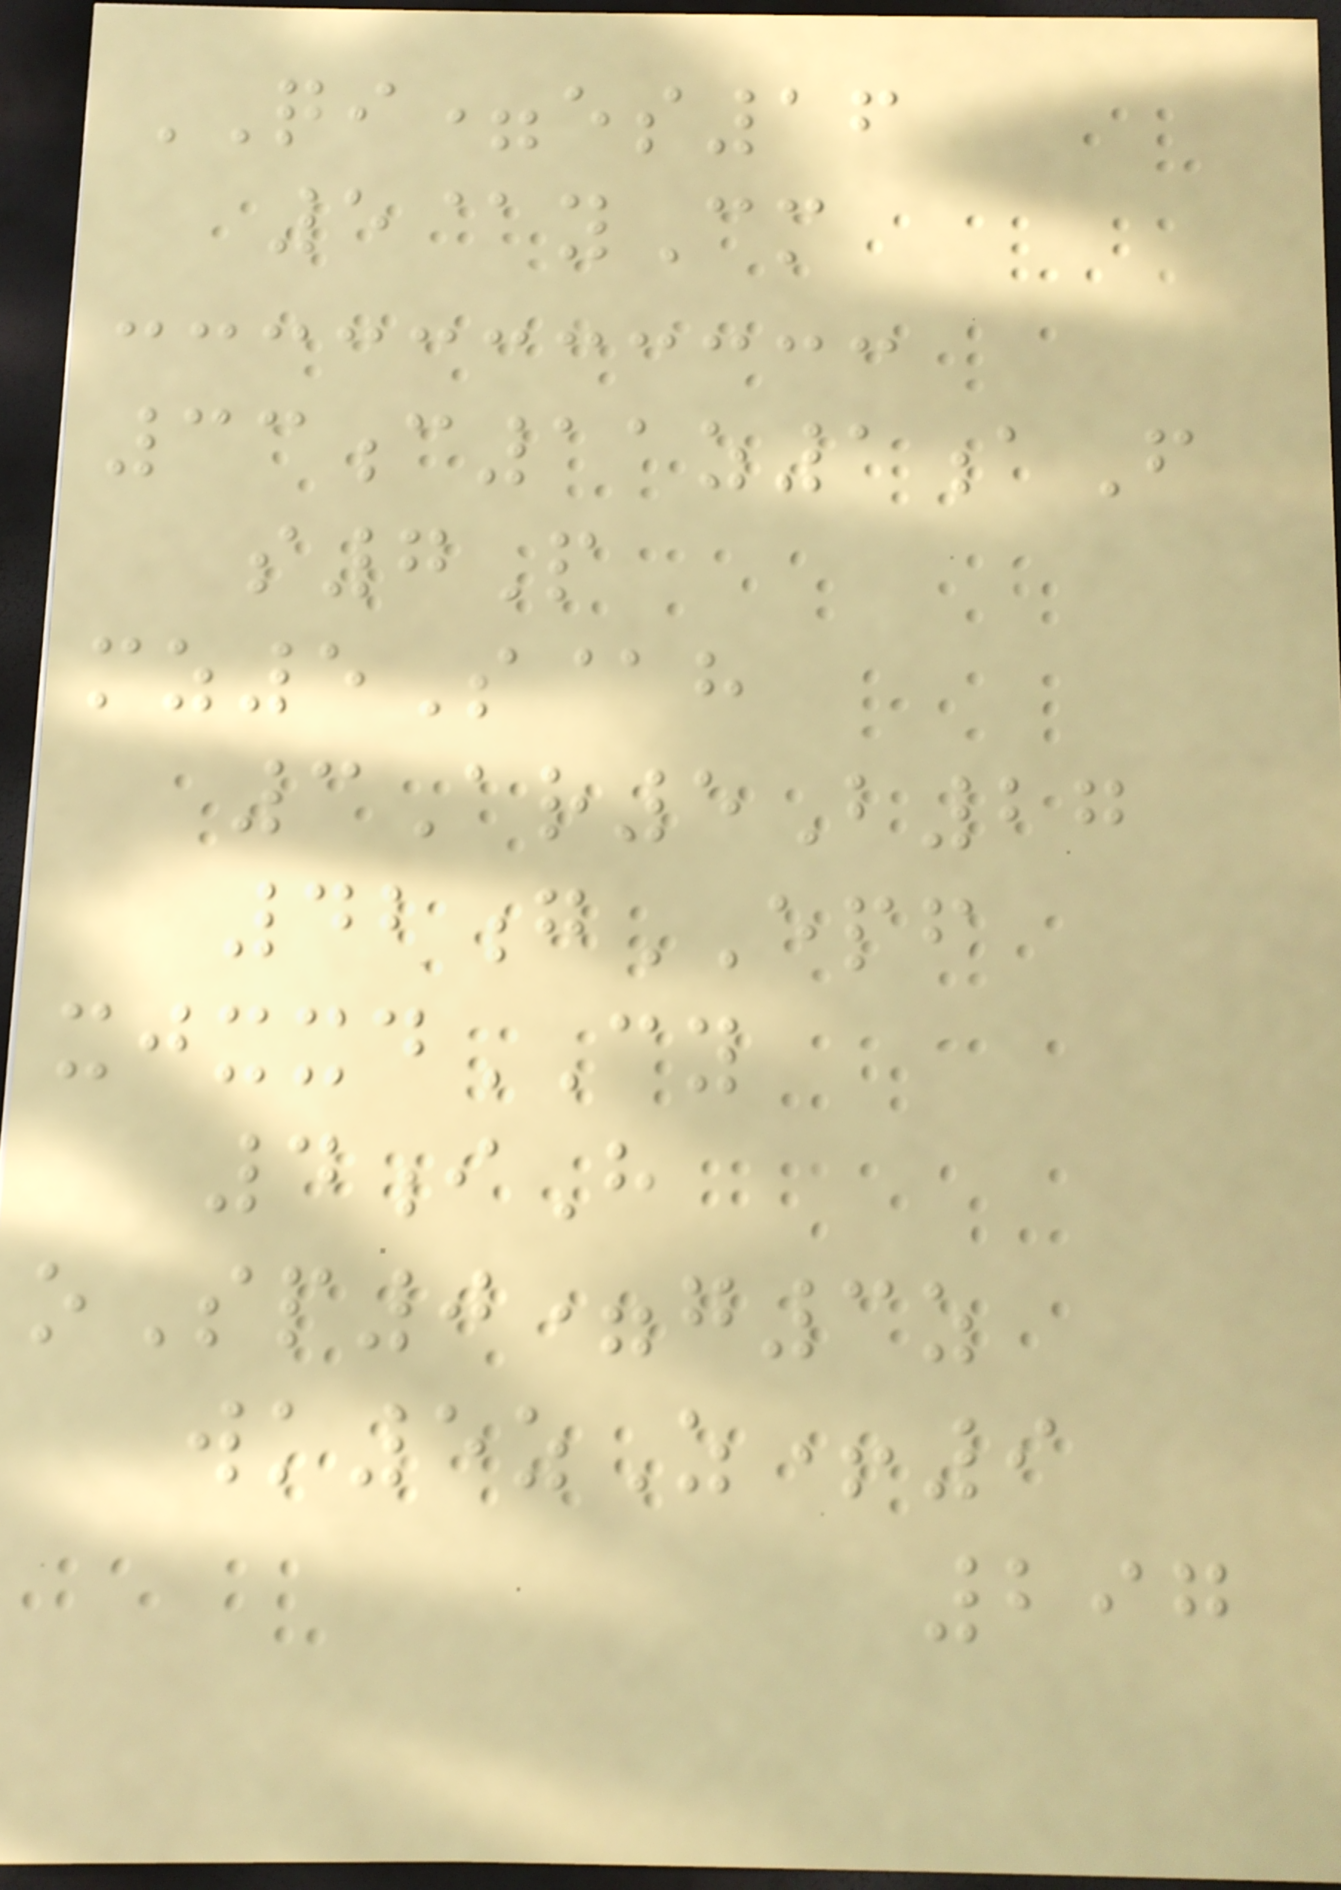QI=es16
5@yCm
33c11z1aF
s7P
mz5S@h
3Ar5B27
42gEPF
xjxxdCY
4iH
oSp0=g3z
wk5zZ+9
297
